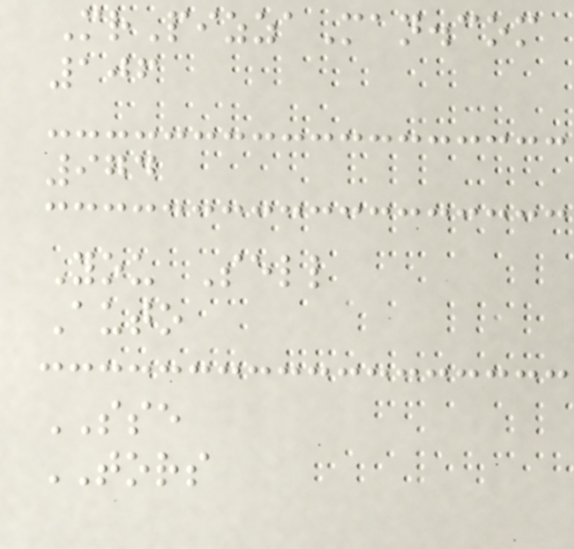MrPizzaMan.com
106
974
You Sell
Auto
SSE
TORS
